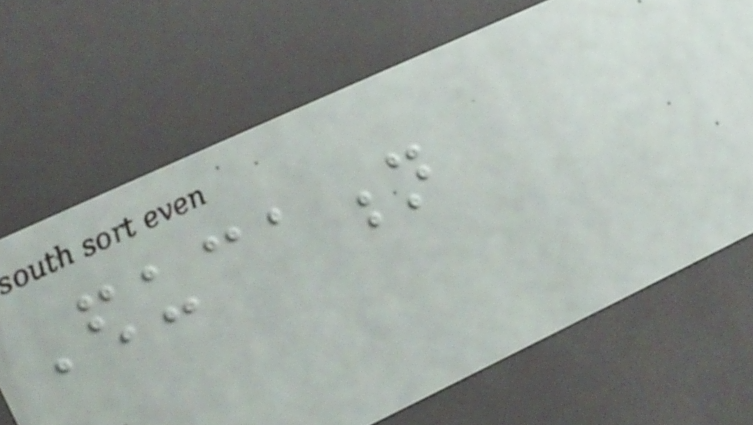Education
